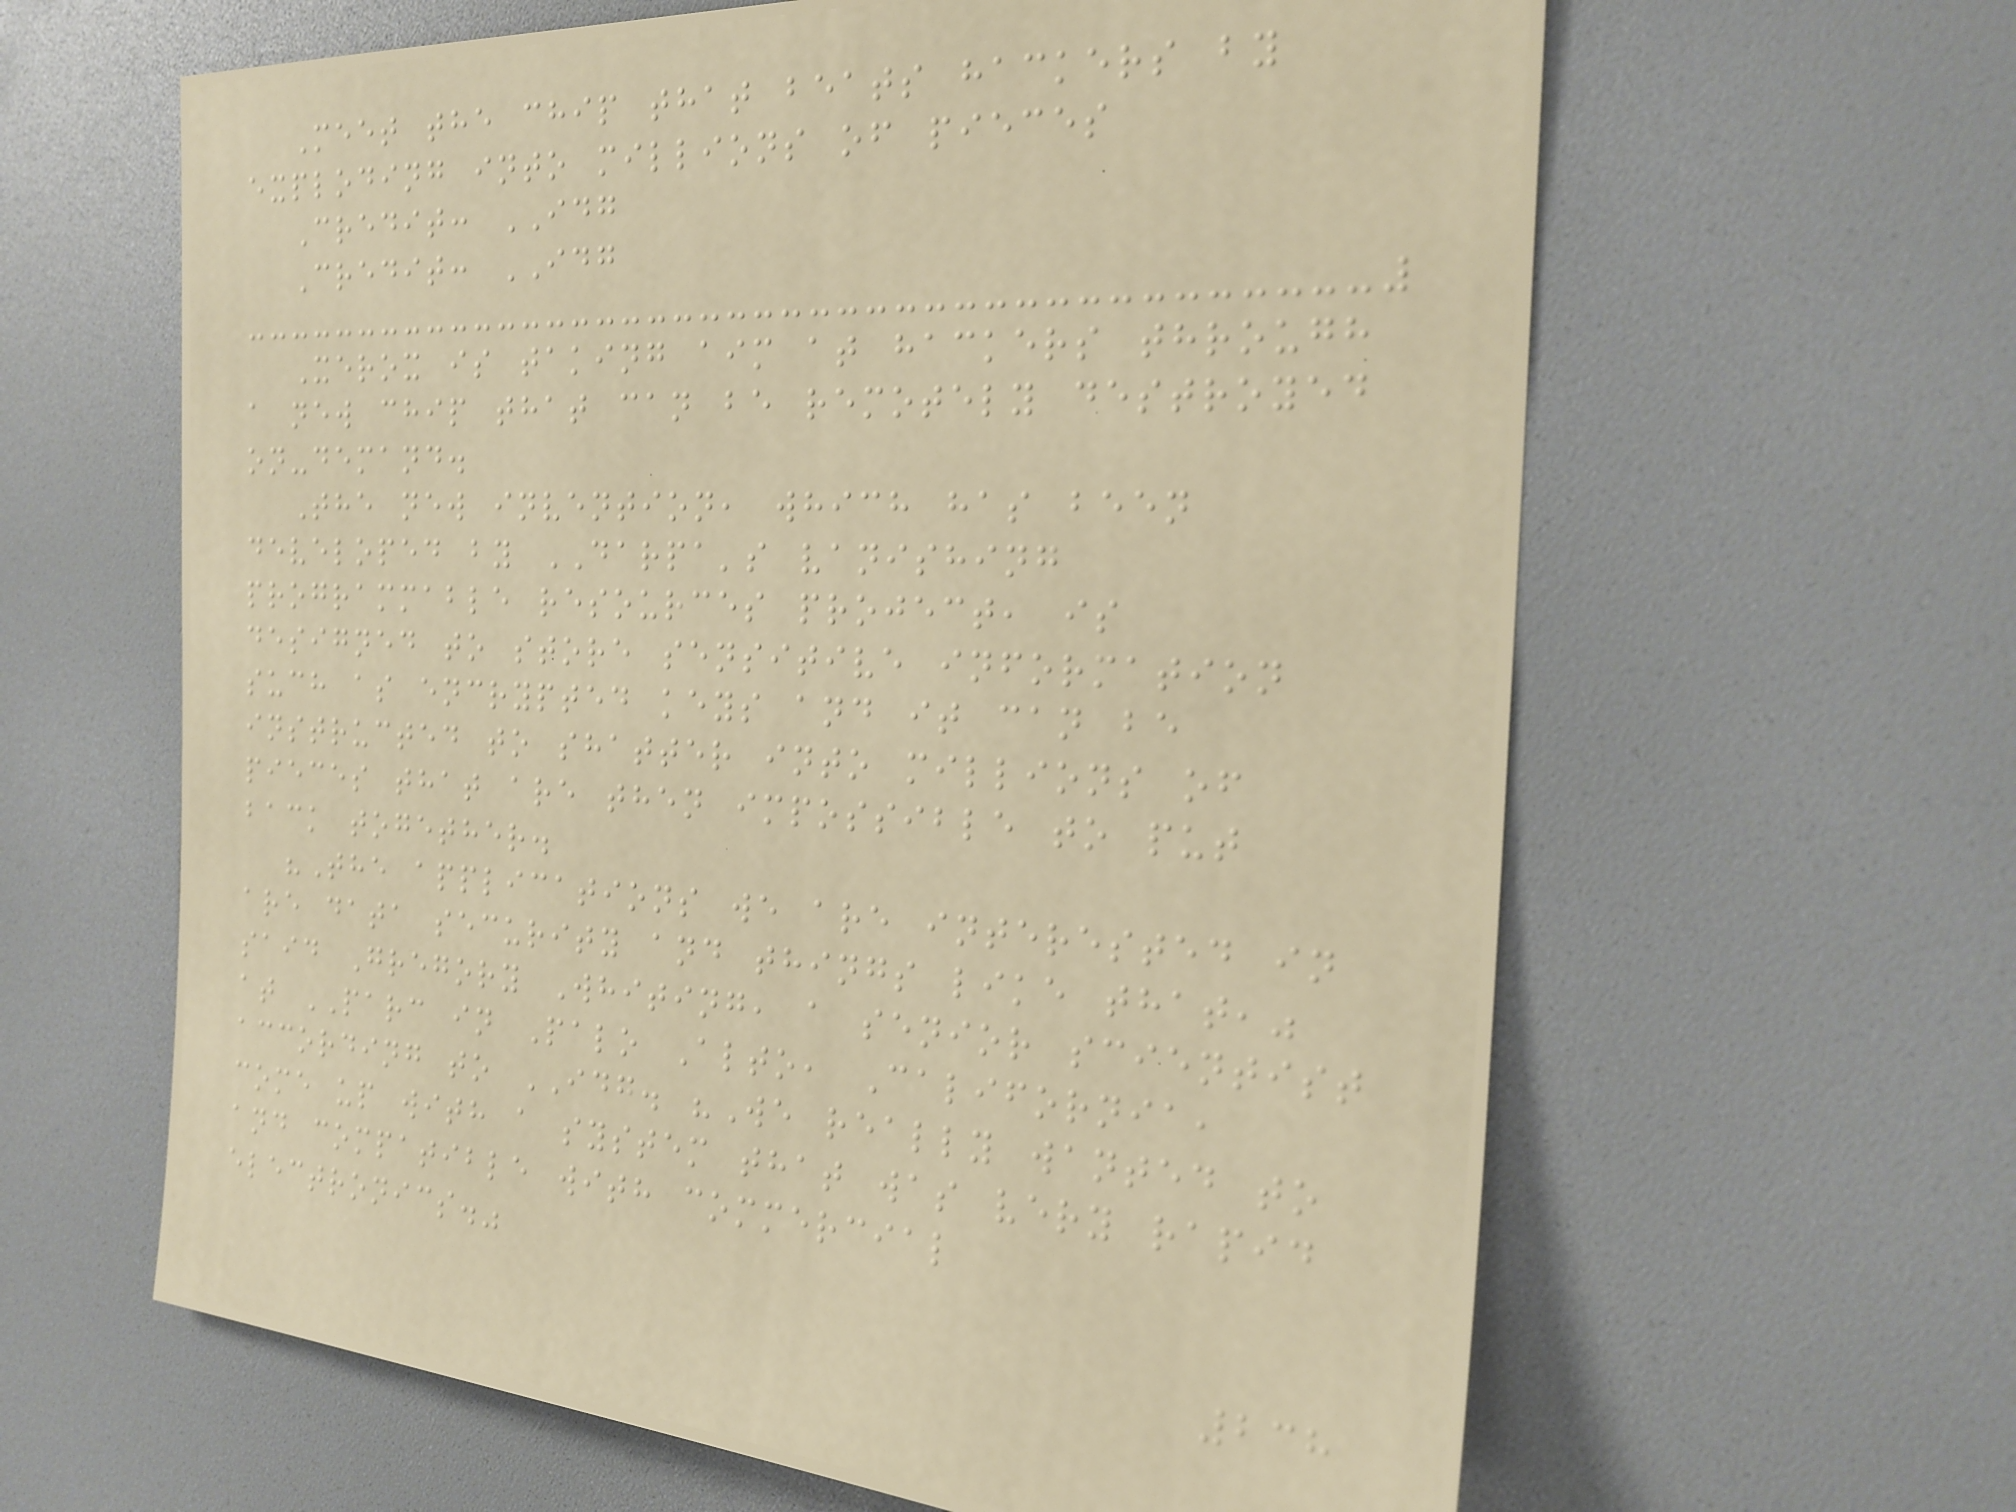Meet the chip that beats hackers by
exploding into millions of pieces
Credit: IDG
Credit: IDG
Xerox is taking aim at hackers through
a new chip that can be remotely destroyed
on-demand.
The new invention, which has been
developed by DARPA's vanishing
programmable resources project, is
designed to store sensitive information
such as encrypted keys and it can be
instructed to shatter into millions of
pieces that are then impossible to put
back together.
"The applications we are interested in
are data security and things like that,"
said Gregory Whiting, a senior scientist
at PARC in Palo Alto, California,
according to IDG. "We really wanted to
come up with a system that was very rapid
and compatible with commercial
electronics."
238
